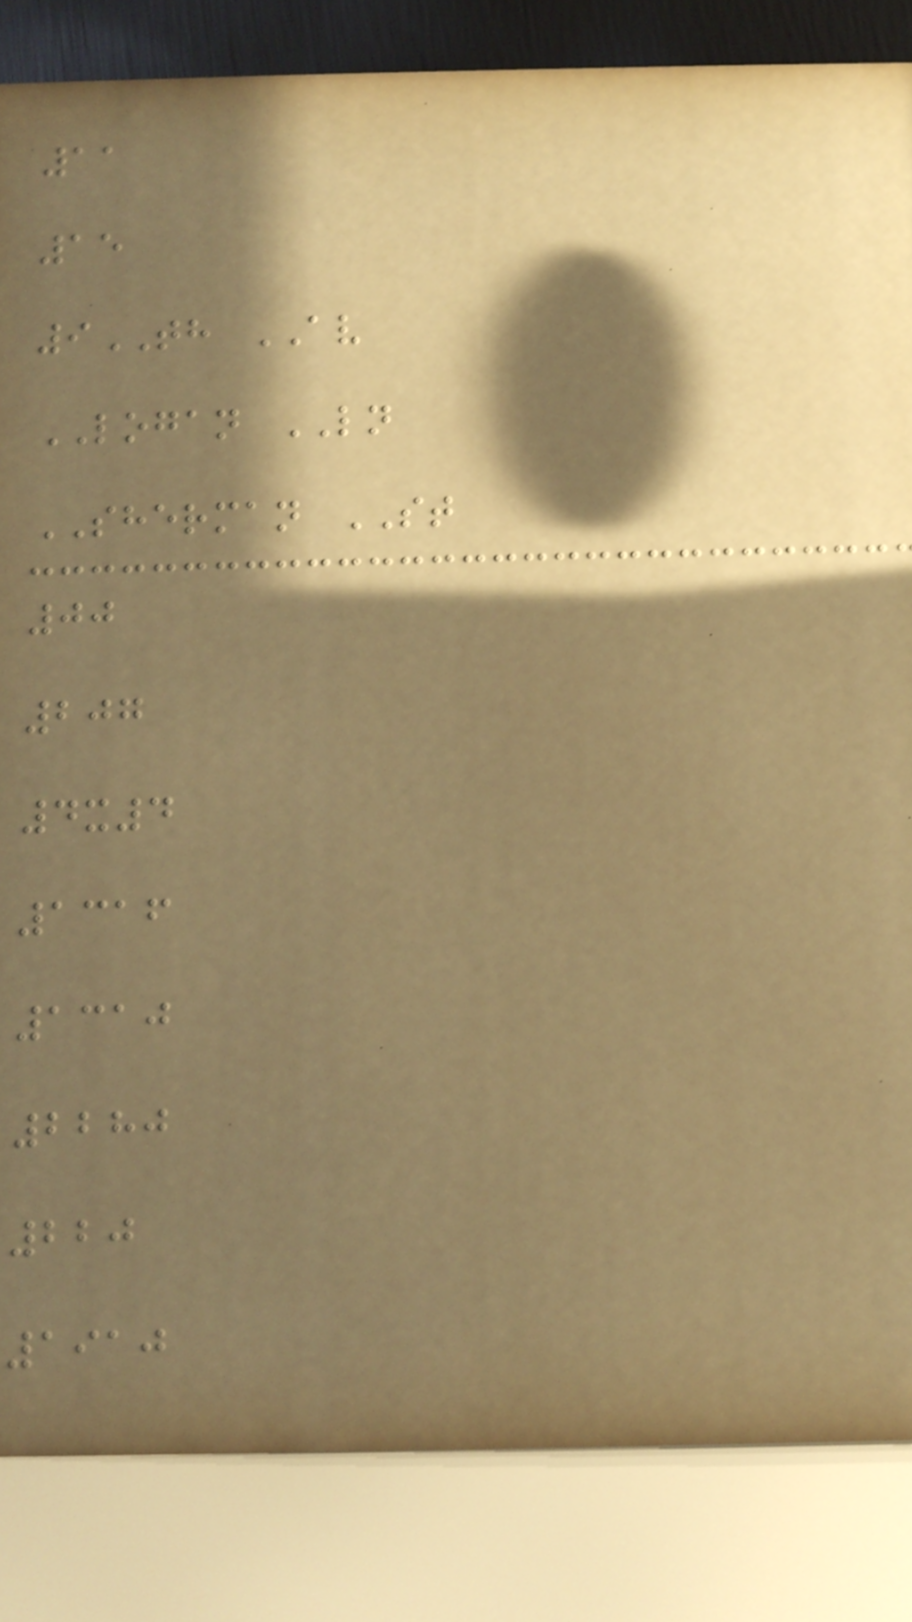11
15
9TH AV
LOGAN LN
SHERMAN ST
00
207
4x4
1316
1310
2280
220
1910
